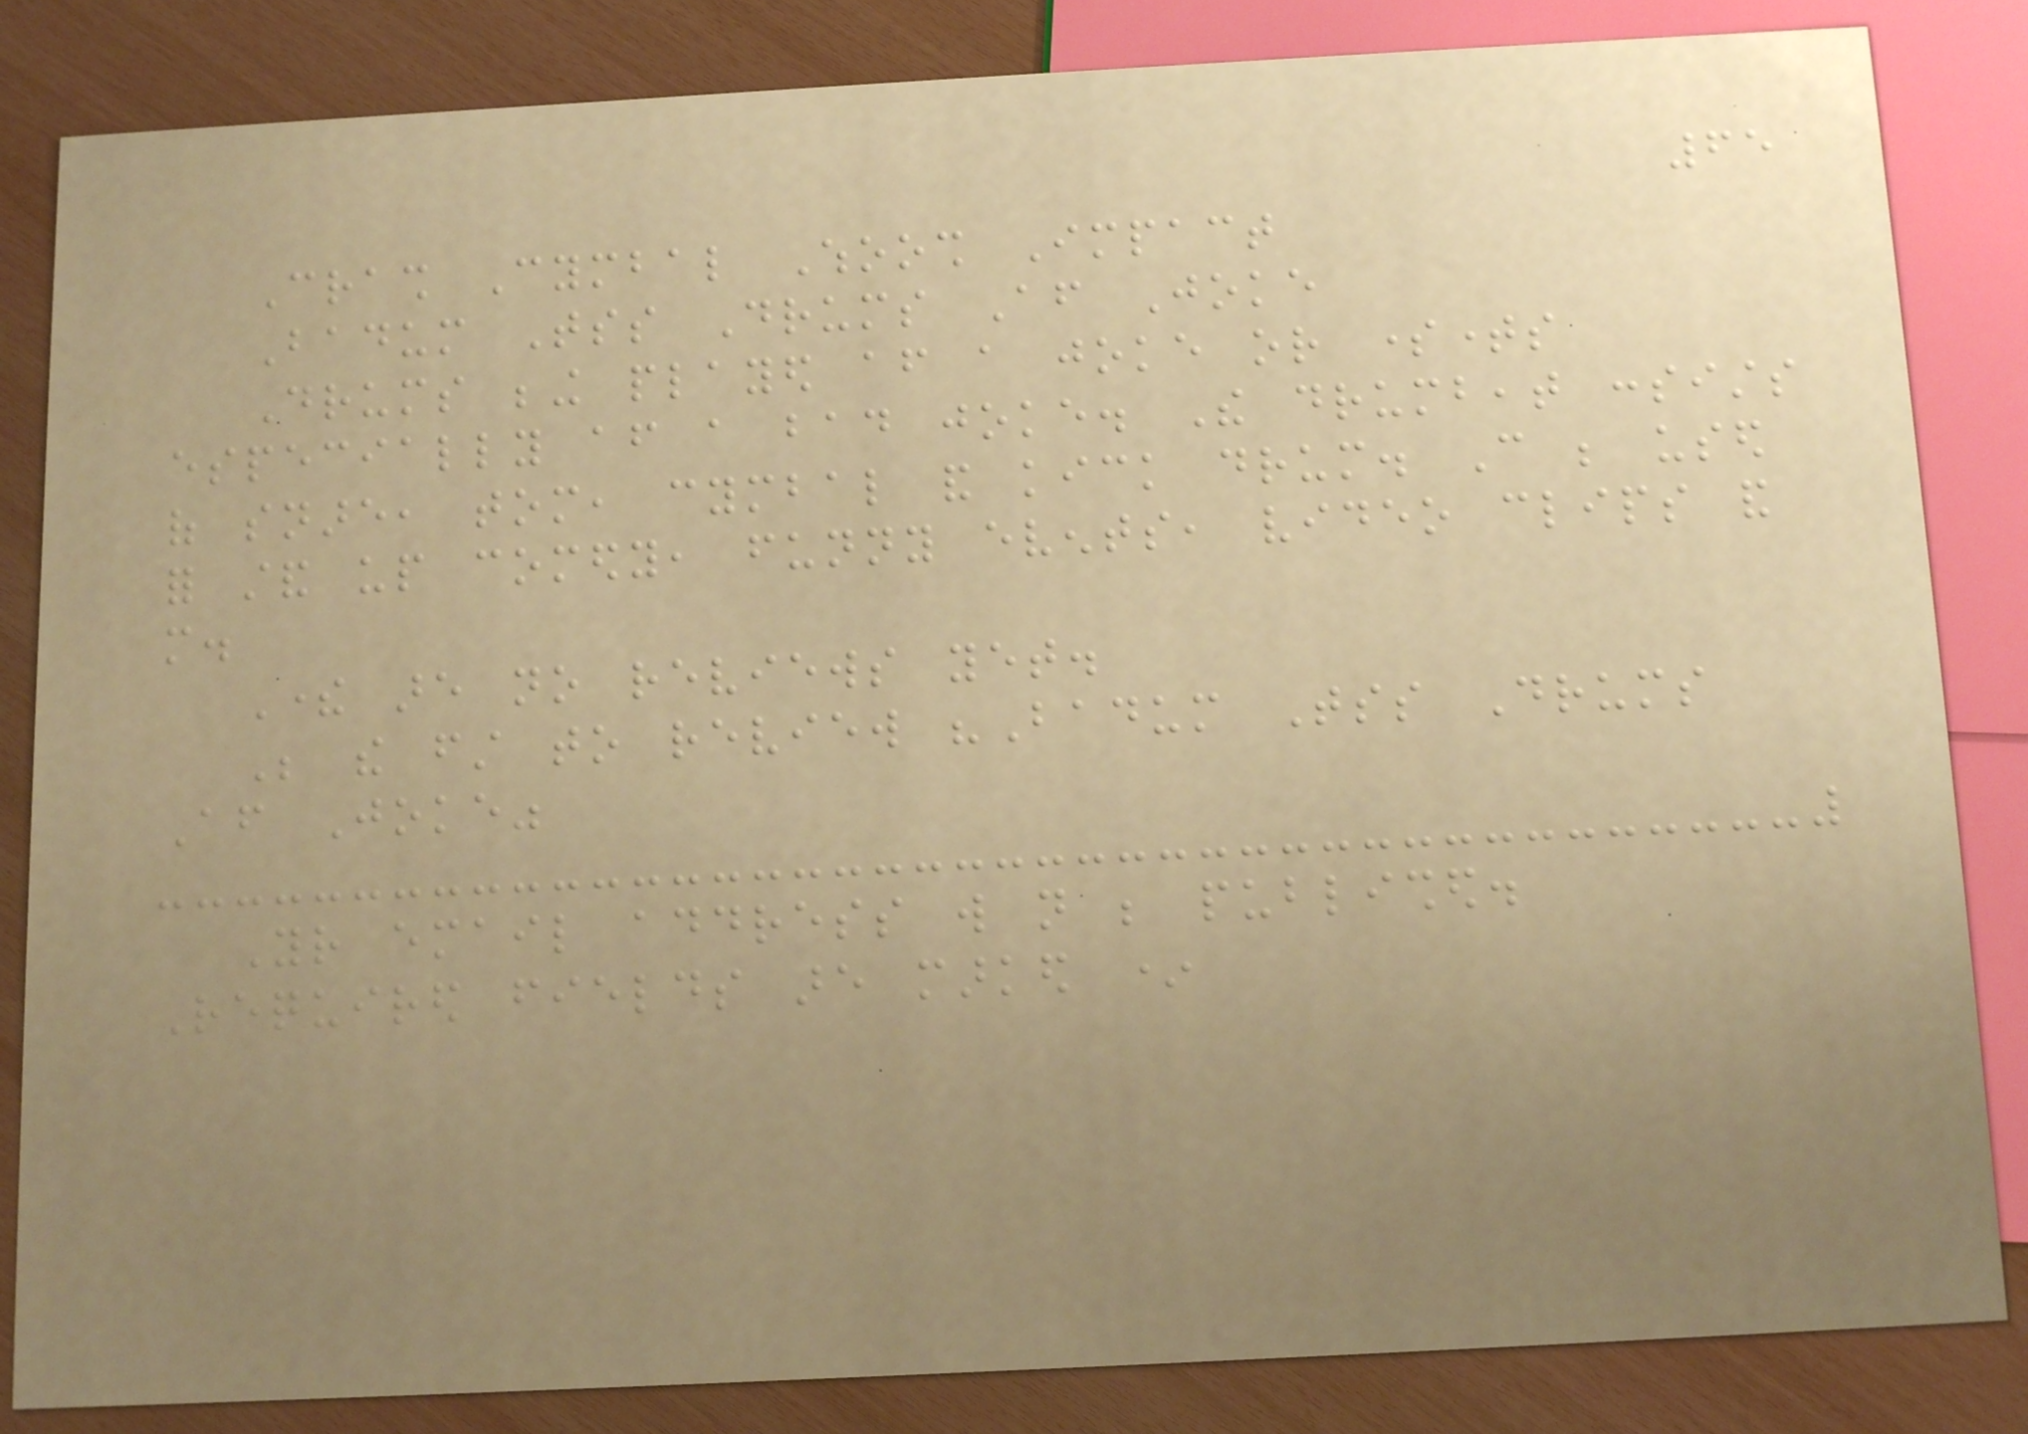65
Crash Cymbal Whoosh Impact
Badum Tss Drums After Joke
Drums being played after a joke or sometimes
especially after a bad joke. The drumbeat consists
of snare, tom, cymbal and kick drum. Can be used
for stand up comedy, funny events, video clips and
more.
There are no reviews yet.
Be the first to review "Badum Tss Drums
After Joke"
Your email address will not be published.
Required fields are marked *
